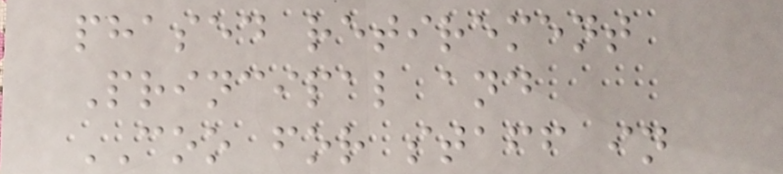phased retirement
Principal and
COO for staff in
